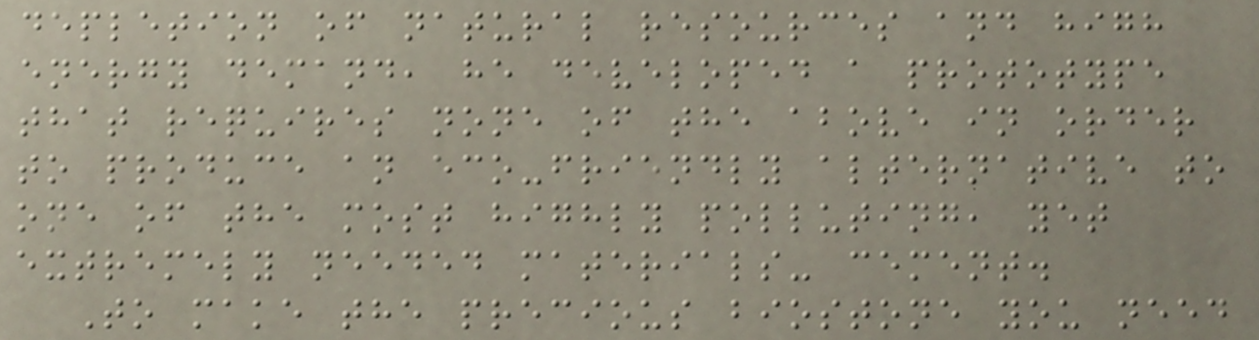depletion of natural resources and high
energy demand, he developed a prototype
that requires none of the above in order
to produce an eco-friendly alternative to
one of the most highly polluting, yet
extremely needed materials- cement.
To make the precious biostone you need
